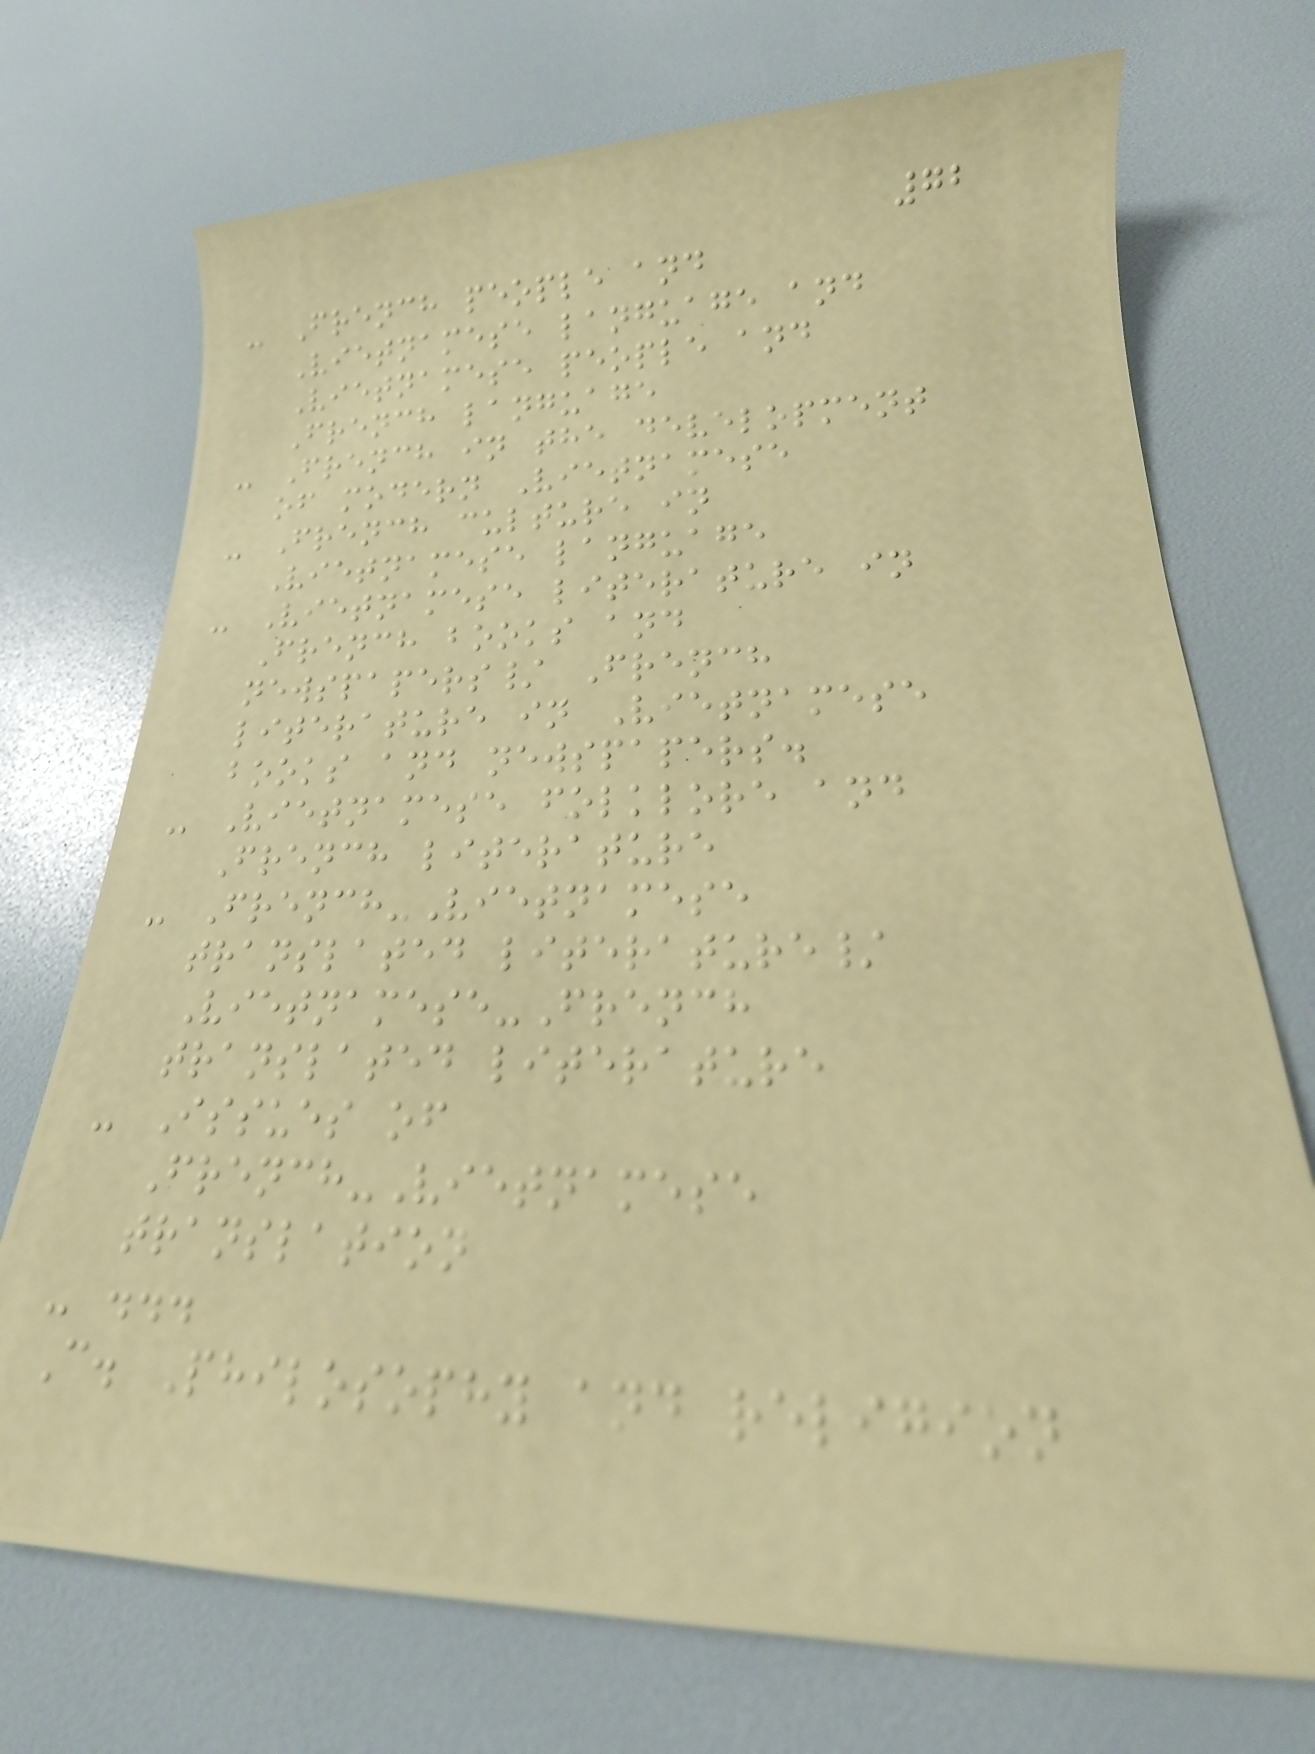72
- French people and
Vietnamese language and
Vietnamese people and
French language
- French in the development
of modern Vietnamese
- French culture in
Vietnamese language
- Vietnamese literature in
French books and
newspapers/ French
literature in Vietnamese
books and newspapers.
- Vietnamese folklore and
French literature
- French-Vietnamese
translated literature/
Vietnamese-French
translated literature
- Issues of
French-Vietnamese
translation
- ...
C. Philosophy and religion
